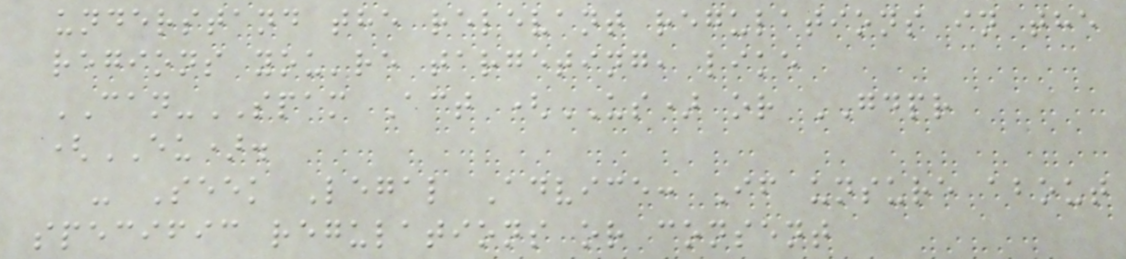understand the relevant regulations in the
regions you're targeting, like
CAN-SPAM Act (US) or GDPR
(EU).
- Seek Legal Advice: If unsure about
specific regulations or consent
